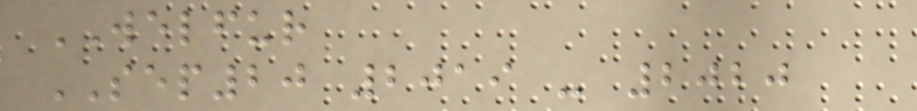WELFUR
SEP20 2019 - 2020
